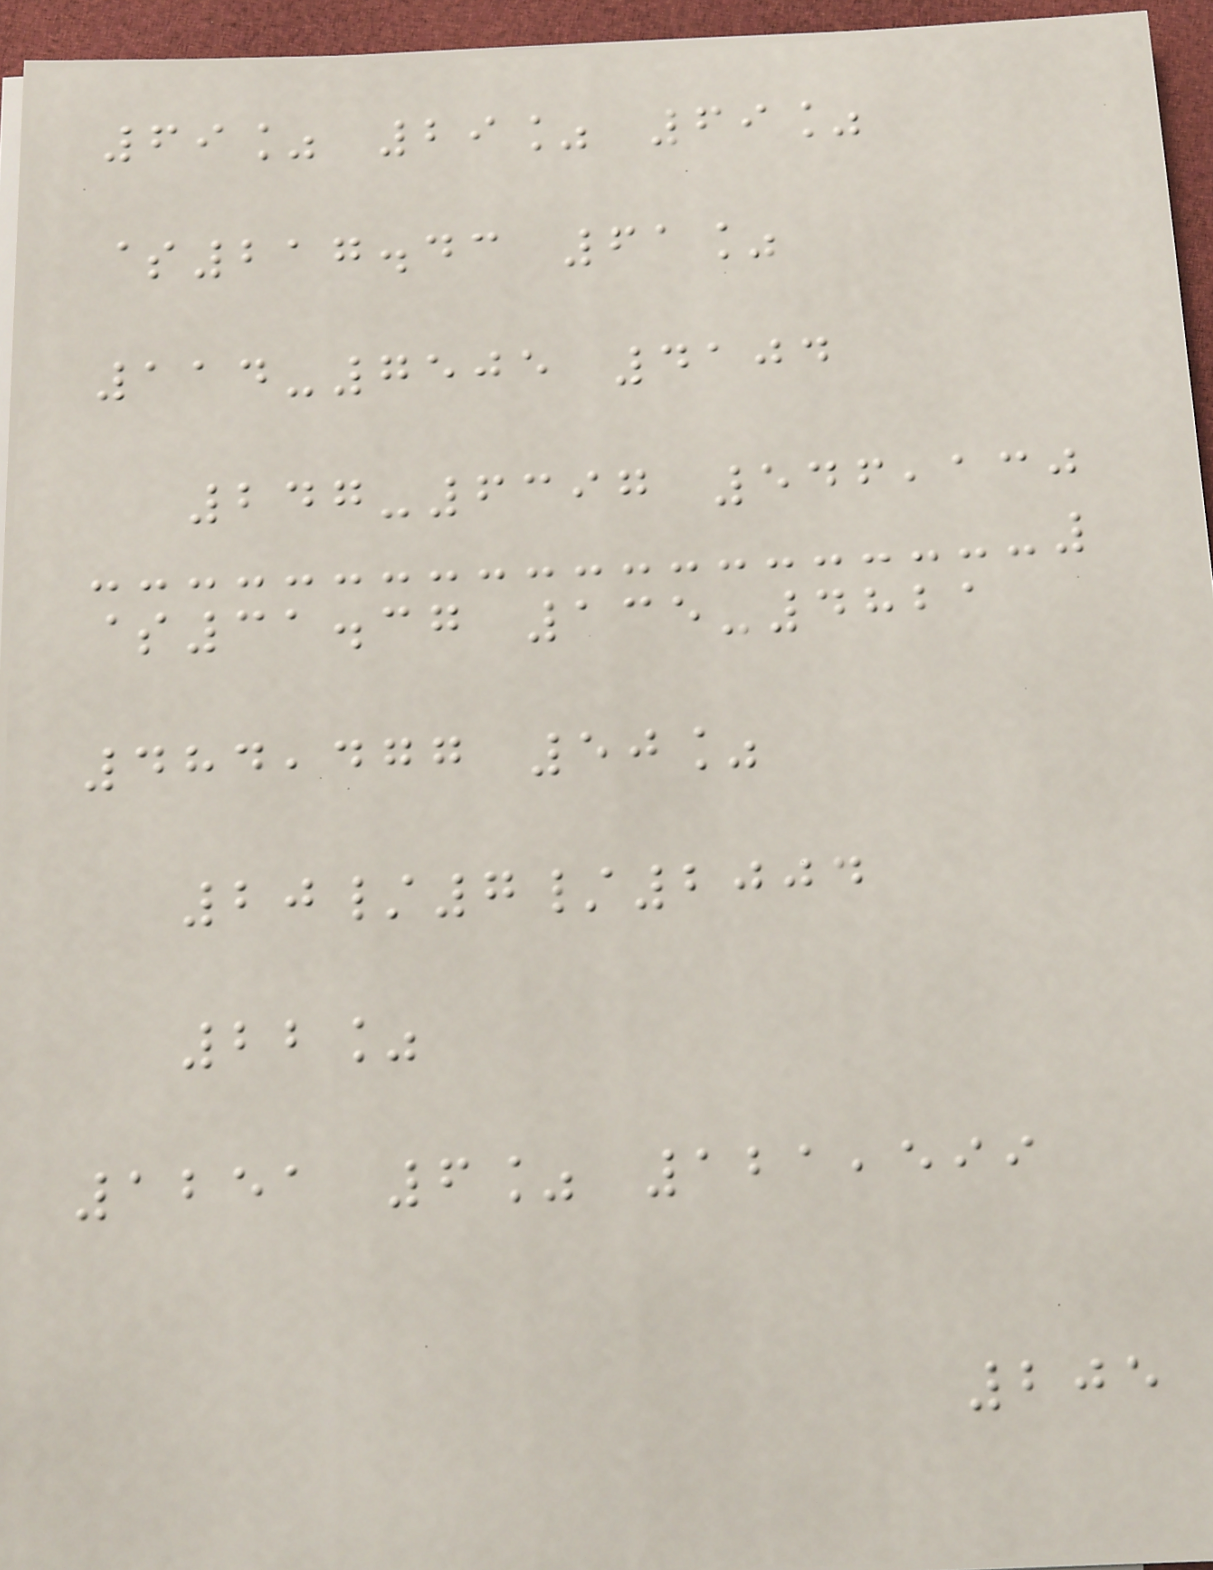69% 29% 69%
$217.43 61%
114-7505 4104
247-6397 546,130
$31.37 135-4821
484,477 50%
20/7/2004
22%
1251 6% 121,599
205
